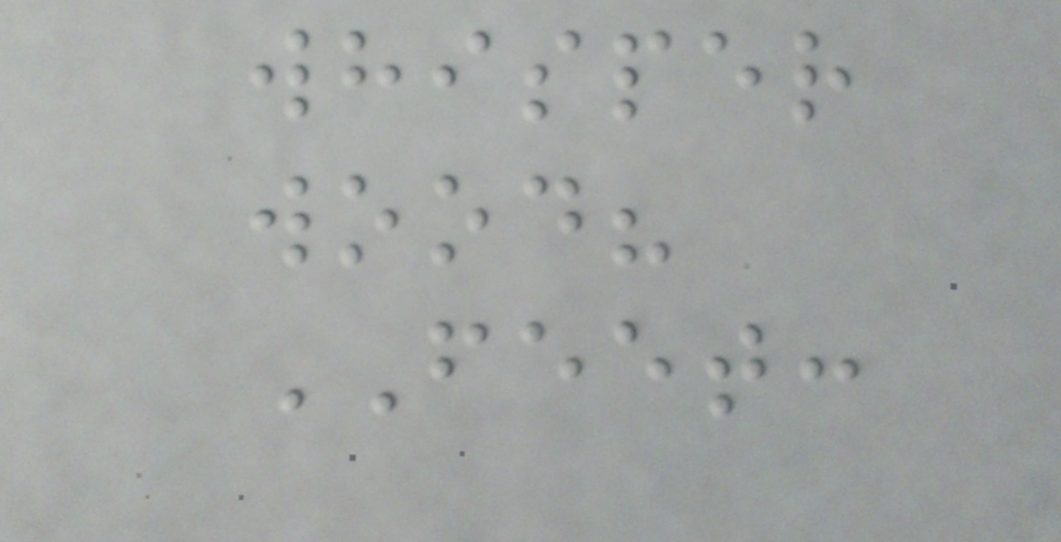whisper
wood?
FEET:
